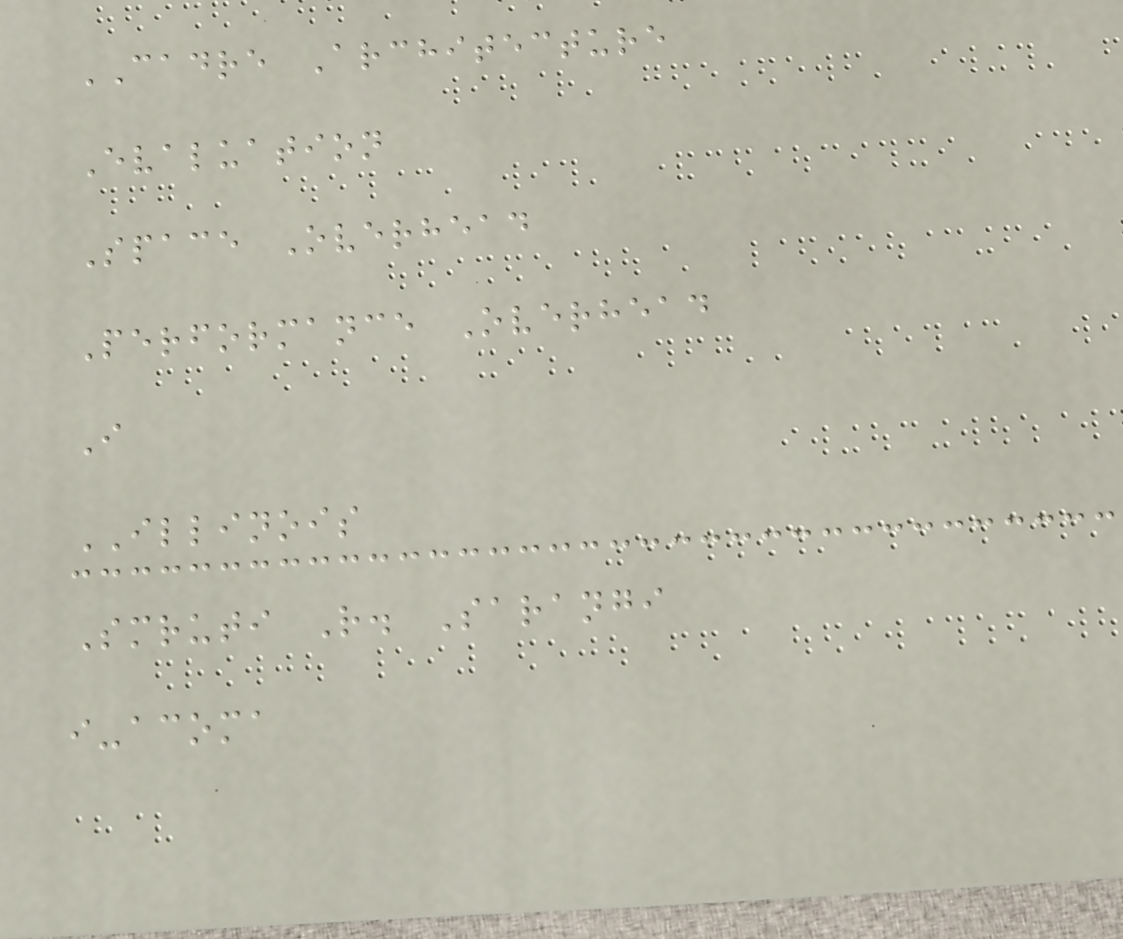CADRE Architecture
Evaluation
Space Overhead
Performance Overhead
I
ILLINOIS
Smruti R. Sarangi
i-acoma
